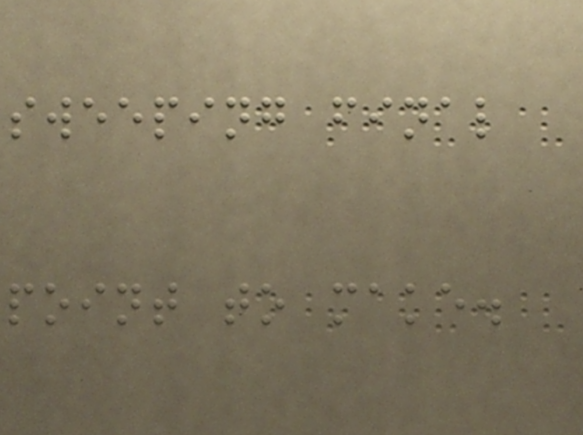sweeping final
point to make.
